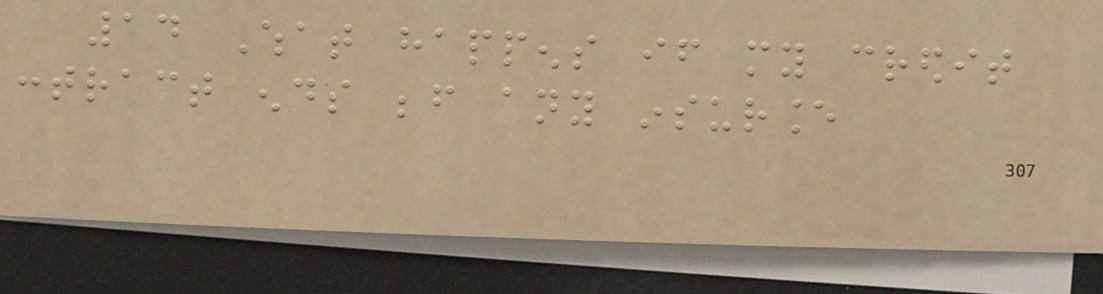14 What happens if my credit
contract ends before any insurance
